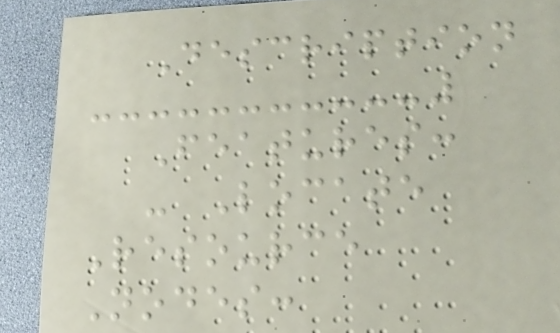Description
Features:
- Locate
Resource
Nodes:
